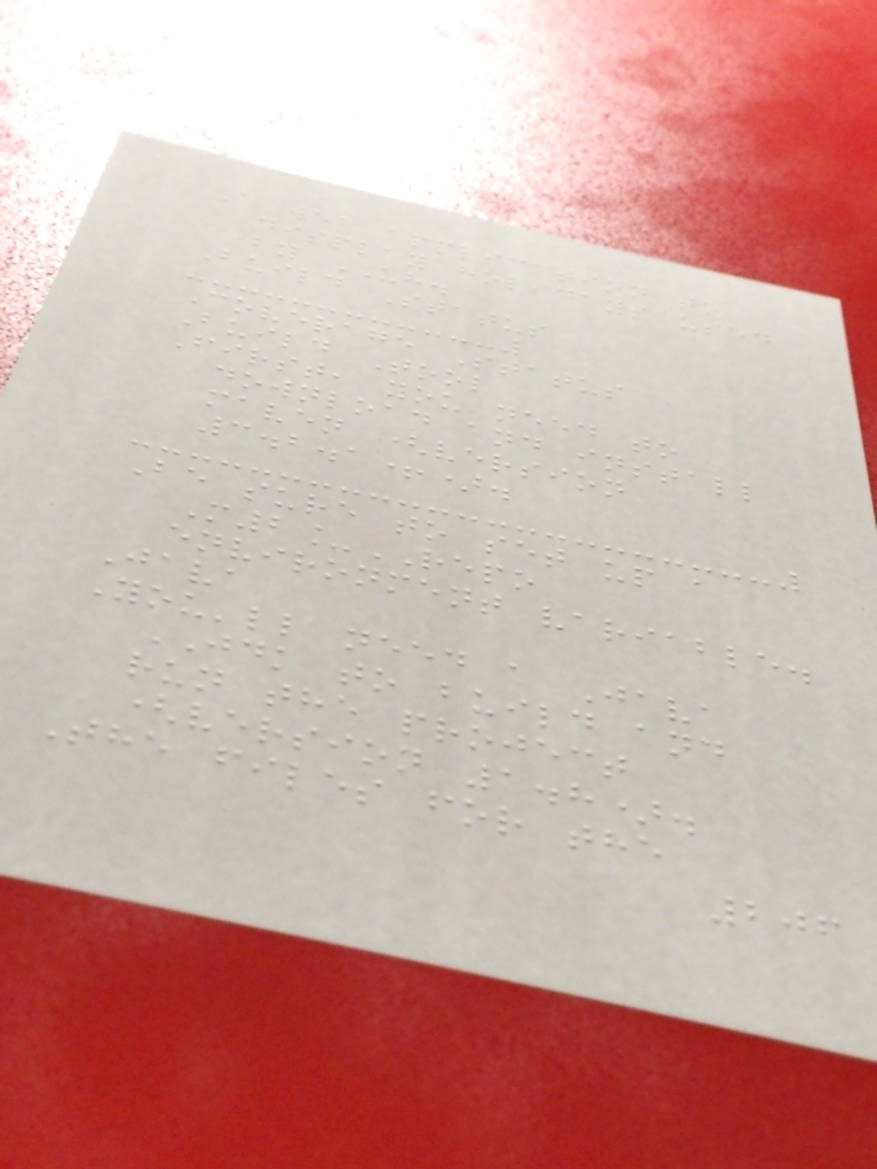A web application to
display holidays used
by UH.
Build Status
Coverage Status
Build Tool
First, you need to
download and install
maven (version
3.2.1+).
Be sure to set up a
M2_REPO
environment variable.
Java
You'll need a Java
JDK to build and
run the project
(version 1.8).
The files for the
206
